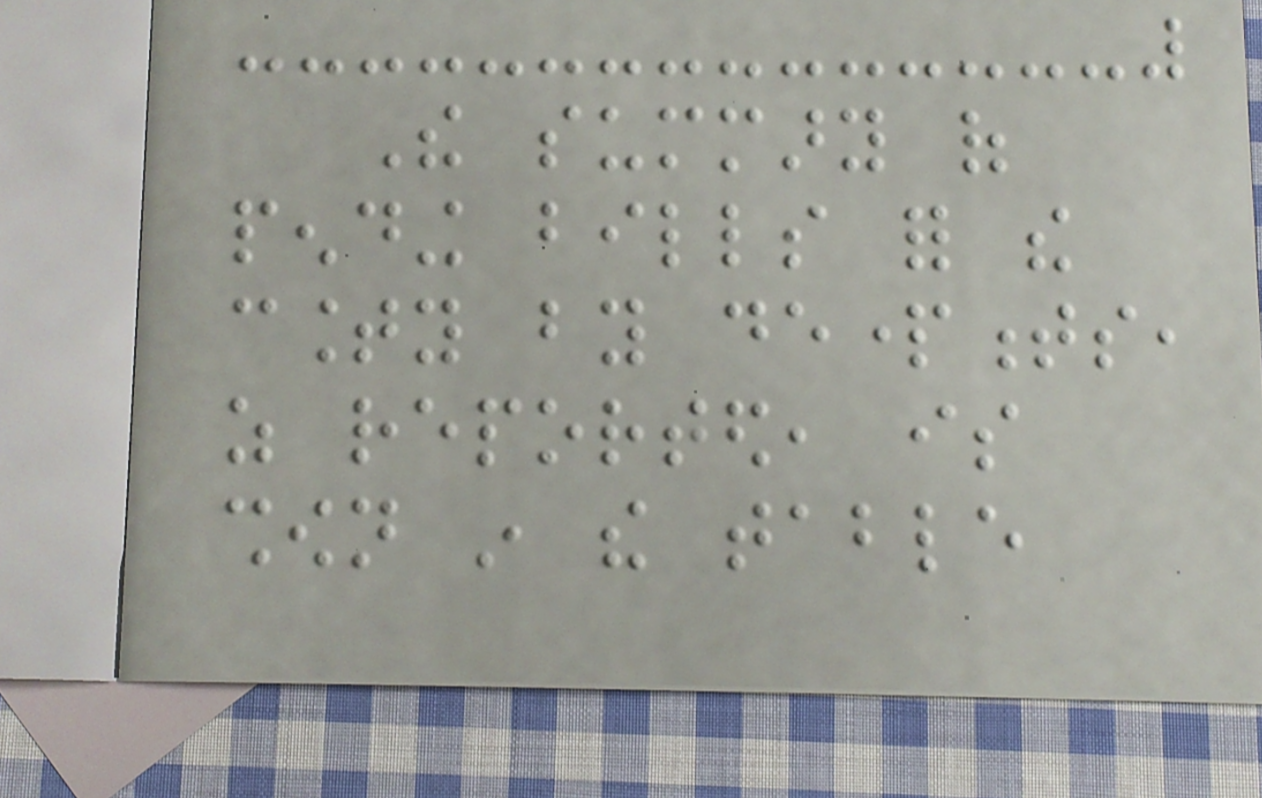The summary of
pending bills for the
county by departments,
as reported, is
shown in the table
